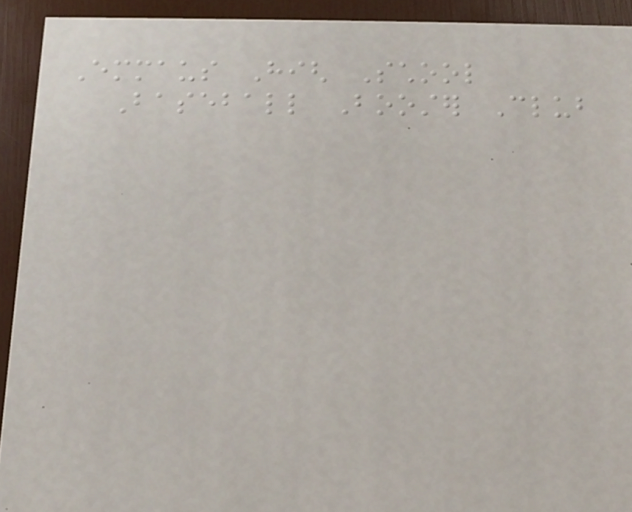Emmaus High School
Baseball Booster Club
